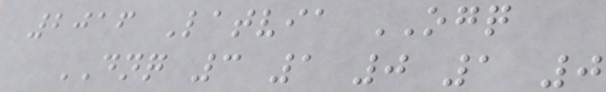2016 Latvia OGQ
DNQ 3 1 0 1 0
